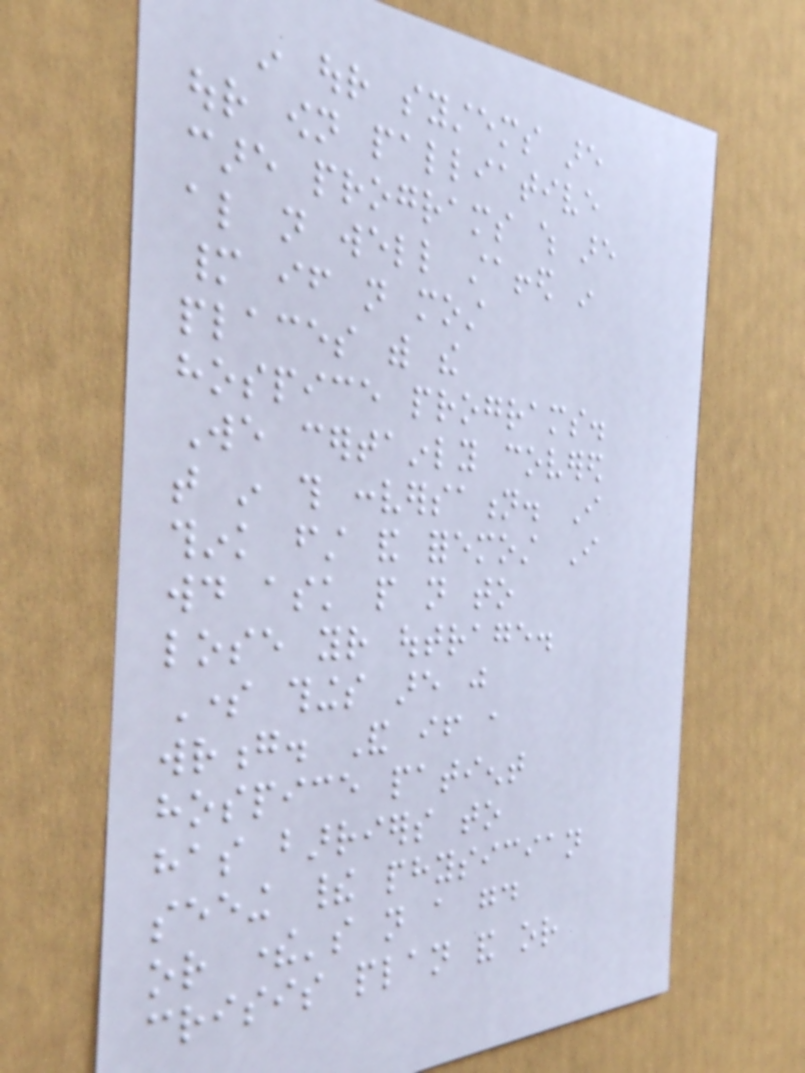in our systems are
our own palliative
care programs which are
also not well staffed in
many if not most
places with the
hospice programs.
We certainly covered
that in this conversation. I
think first and foremost I
would ask people not to
lose your outrage.
Some things are just
wrong. And if a
hospice patient
has barriers to
seeing their physician
or there's not a good
crisis plan and or
